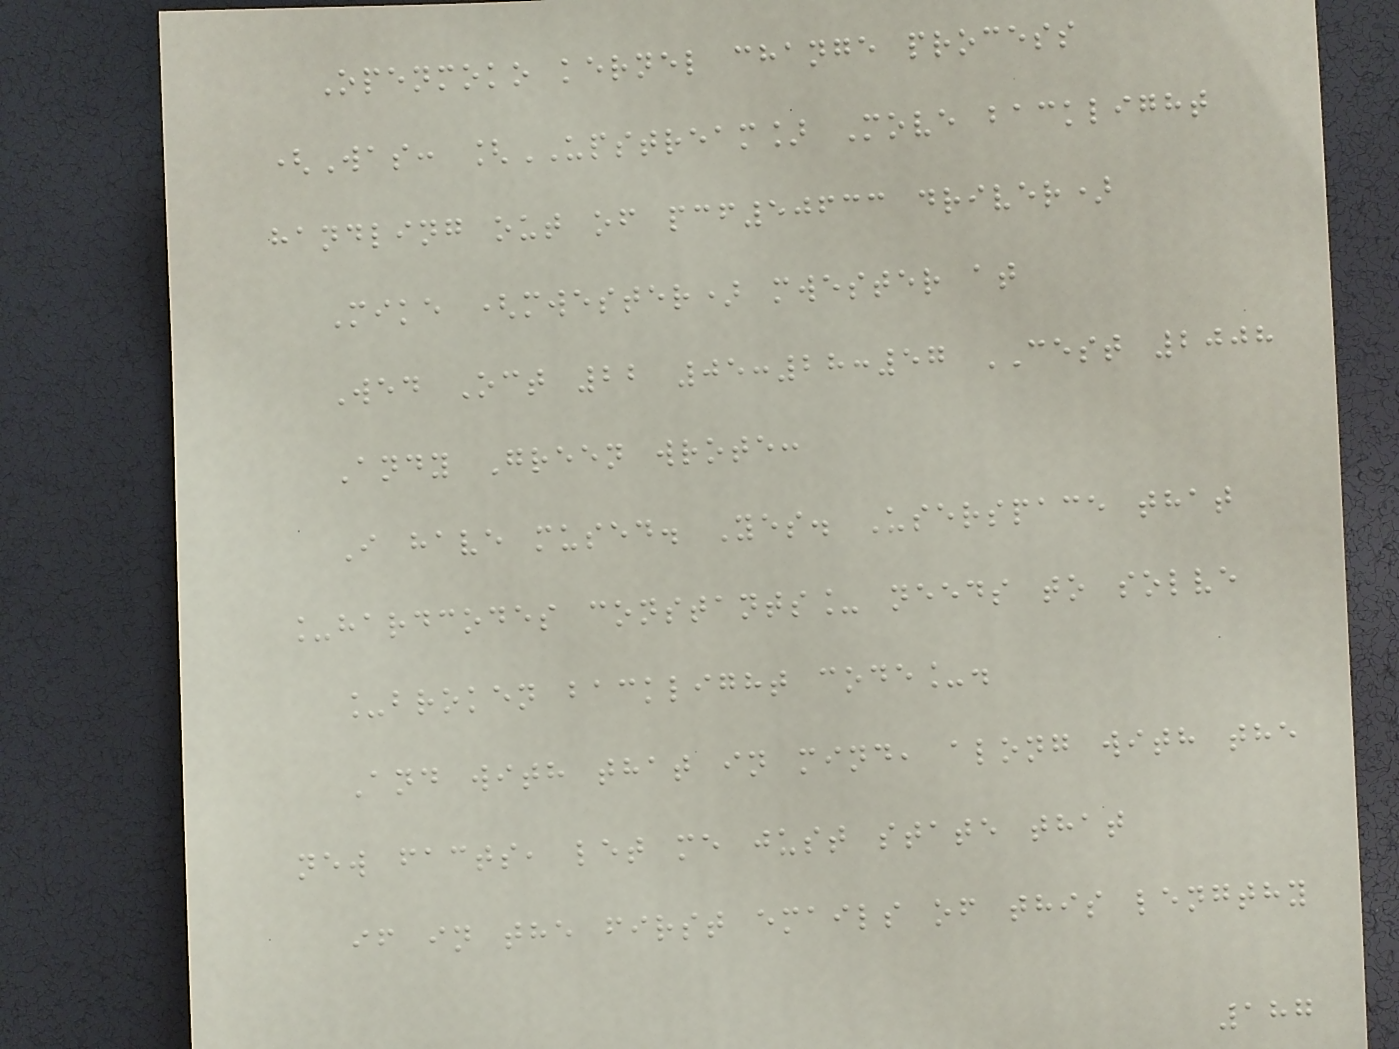Openmoko kernel change process
(Was: [UPSTREAM] Move backlight
handling out of pcf50633 driver)
Mike (mwester) mwester at
Wed Oct 22 05:28:57 CEST 2008
Andy Green wrote:
I have mused. Yes. Userspace that
_hardcodes constants_ needs to solve
_broken backlight code_.
And with that in mind, along with the
new facts, let me just state that
if in the first emails of this lengthy
187
